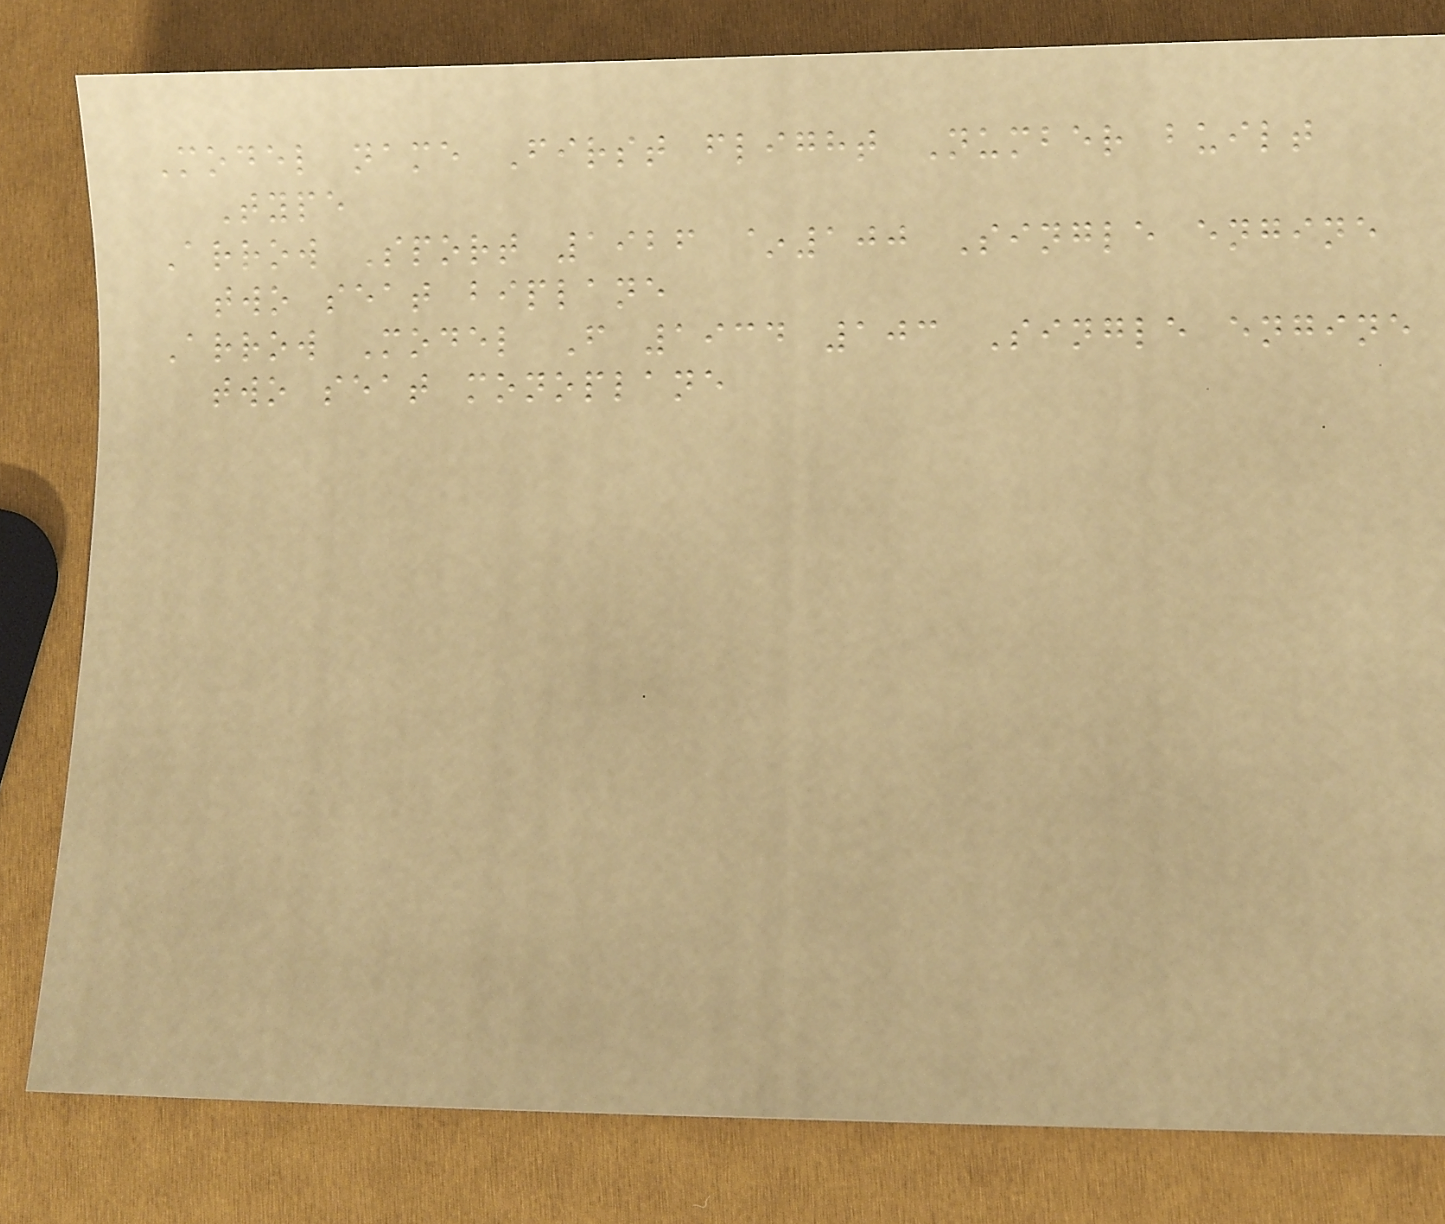Model name First flight Number built
Type
Arrow Sport 1926 ~100 Single engine
two seat biplane
Arrow Model F 1934 103 Single engine
two seat monoplane
